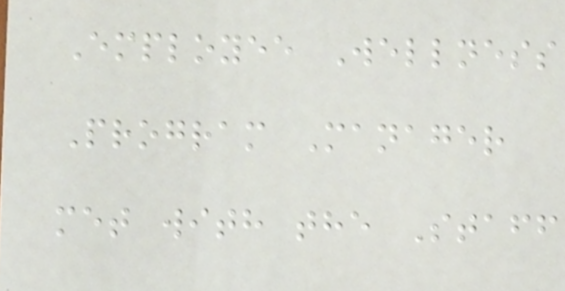Employee Wellness
Program Manager
met with the Staff
